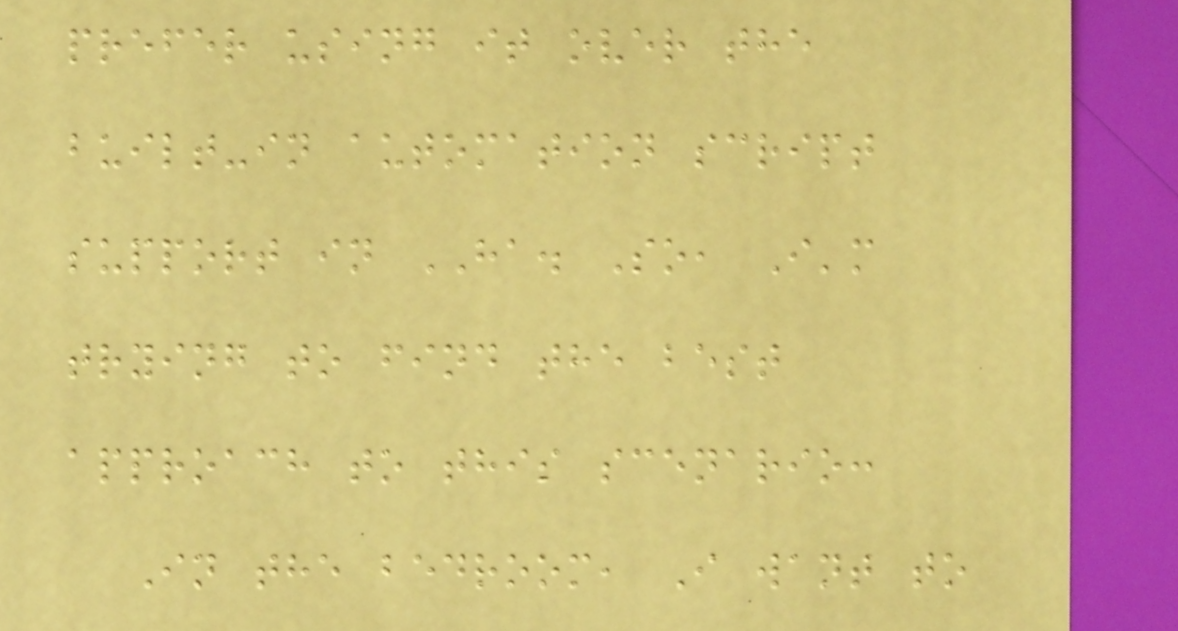prefer using it over the
built-in automation script
support in HA. So, I'm
trying to find the best
approach to this scenario:
In the bedroom, I want to
